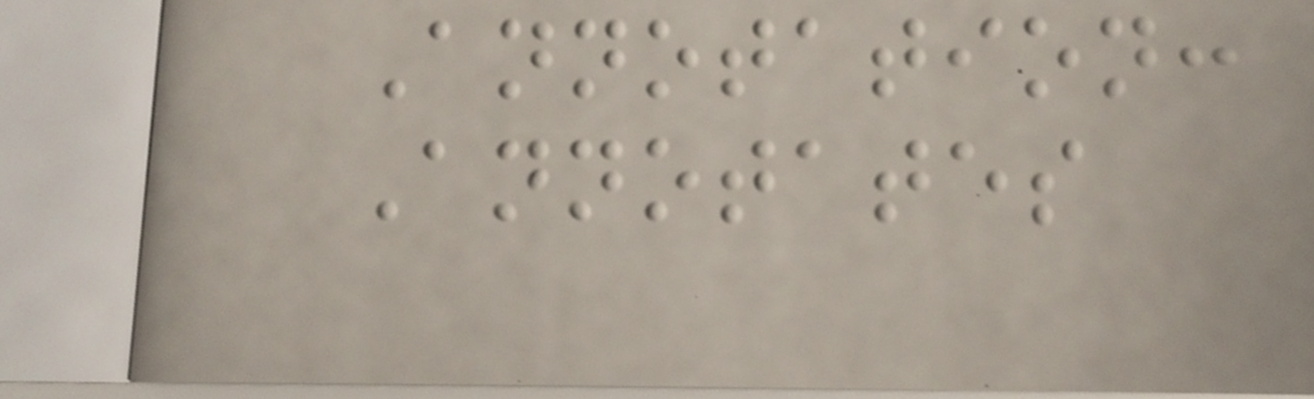Annotation:
Annotates
